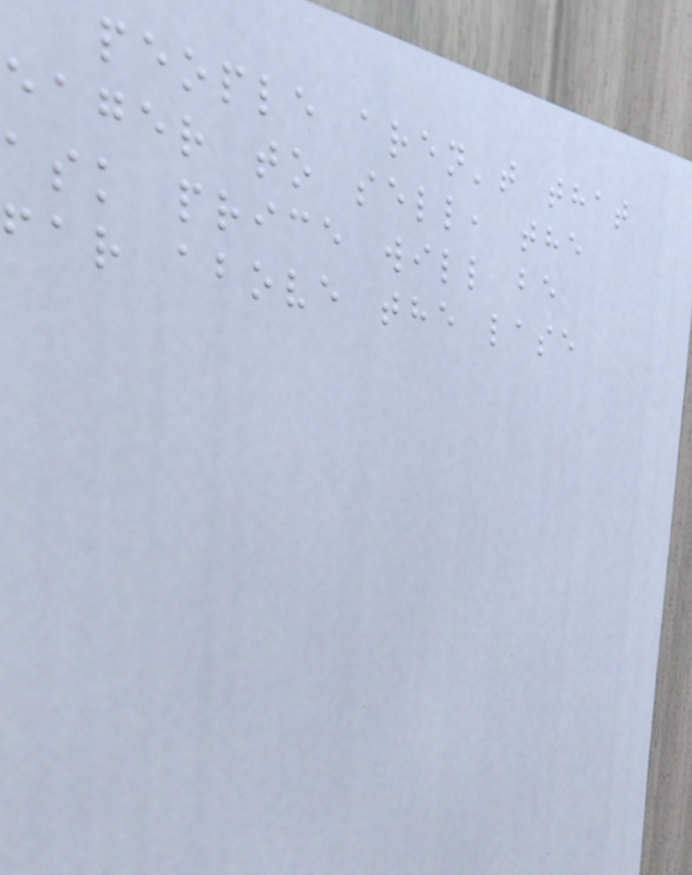people aren't that
eager to sell, the
ask price will be
far above the lase
